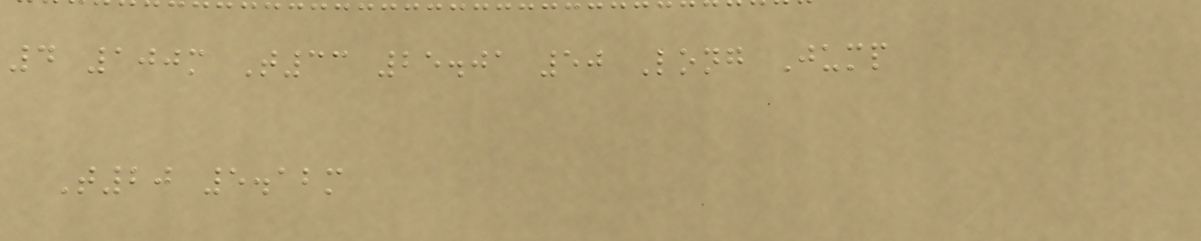4 100m T33 25.01 50 Long Jump
T20 5.12m
